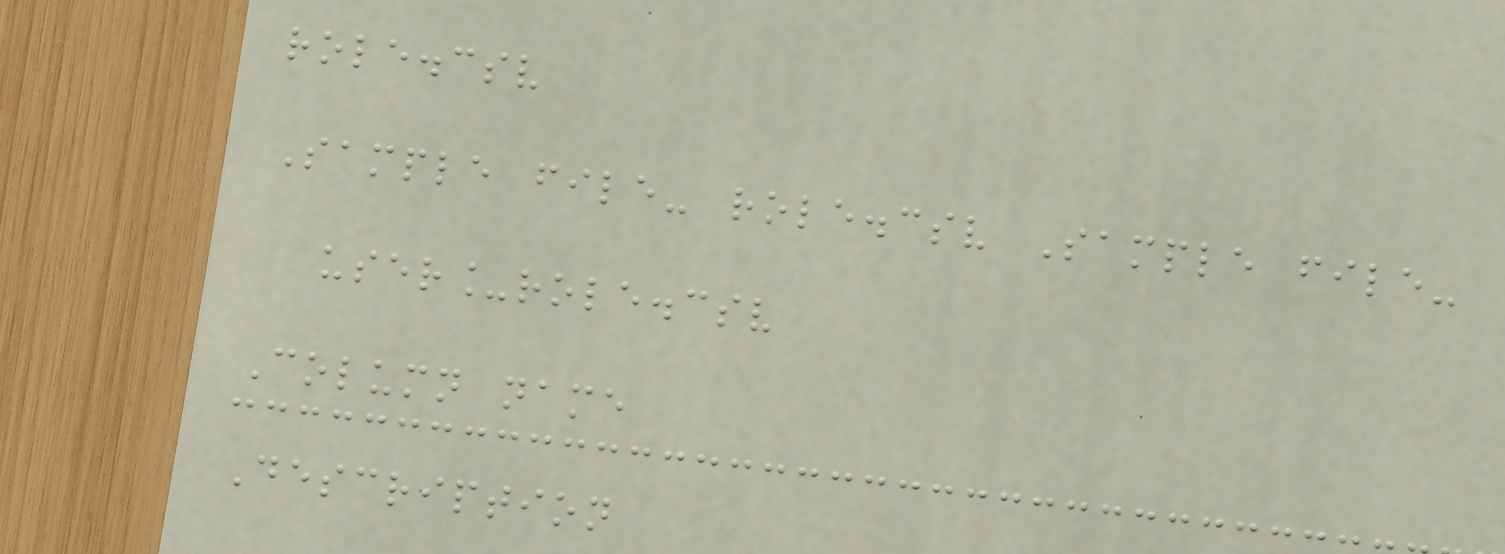role.csv
Sample file- role.csv Sample file-
user_role.csv
Column name
Description
